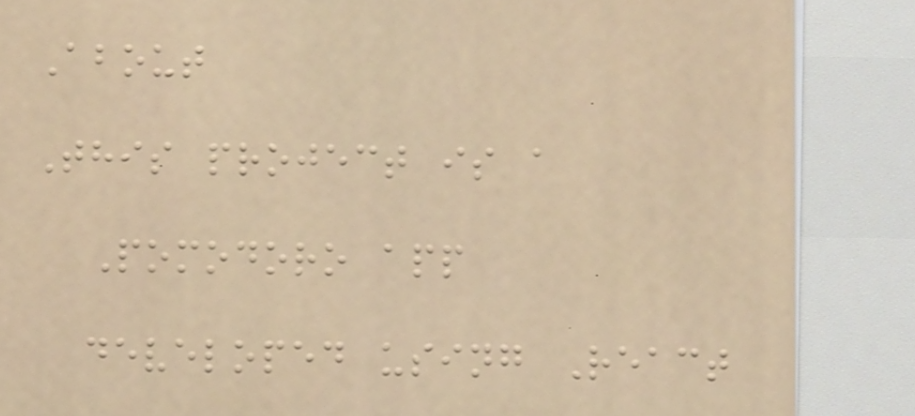About
This project is a
Pomodoro app
developed using React
